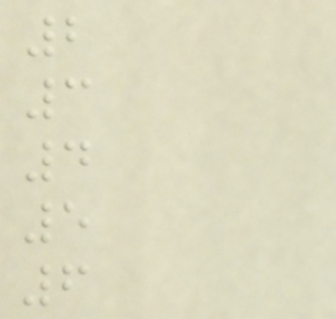2
3
4
5
6
